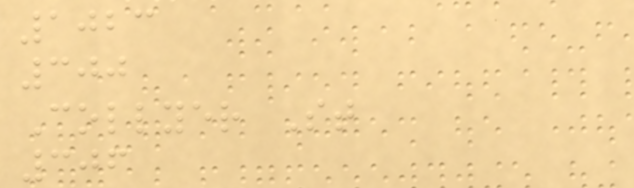1023
300
Collyer St
306
